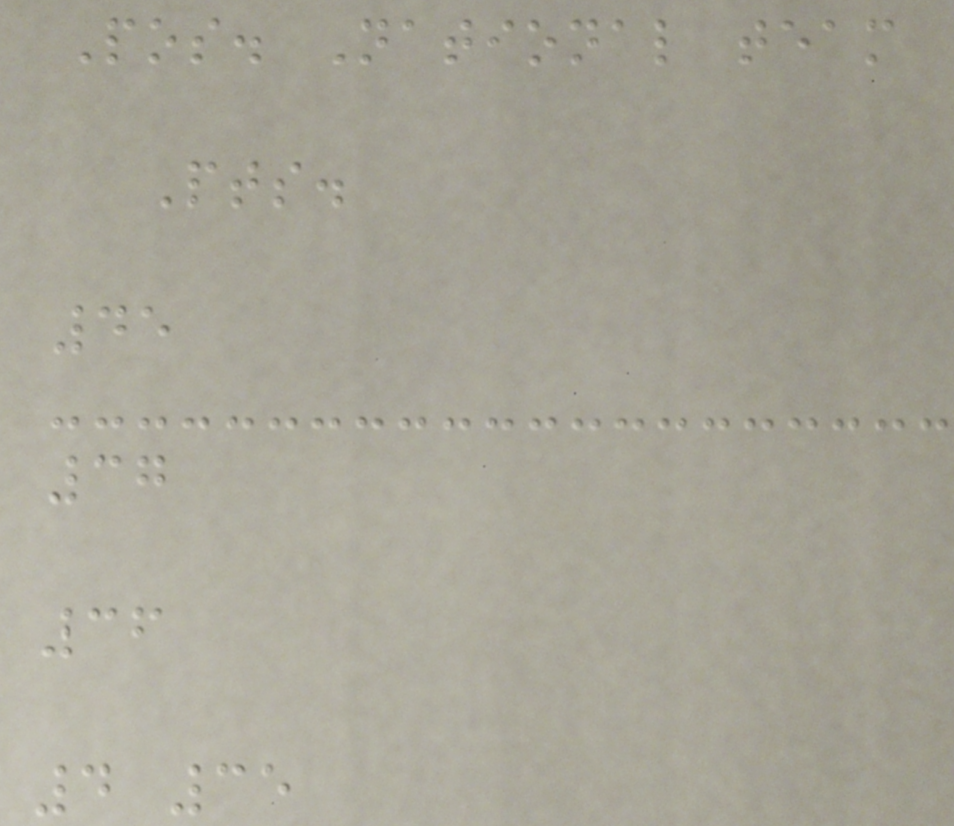Pos. National team
Pts.
45
37
36
4 35
